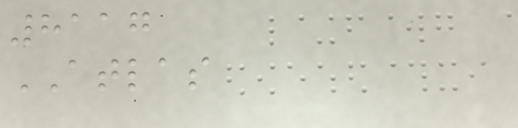8117
ATLAS
